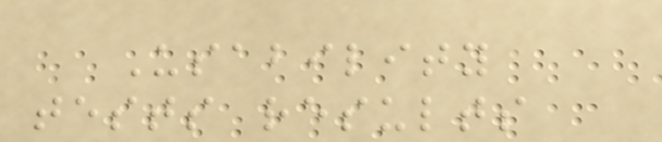Usability
tests results
